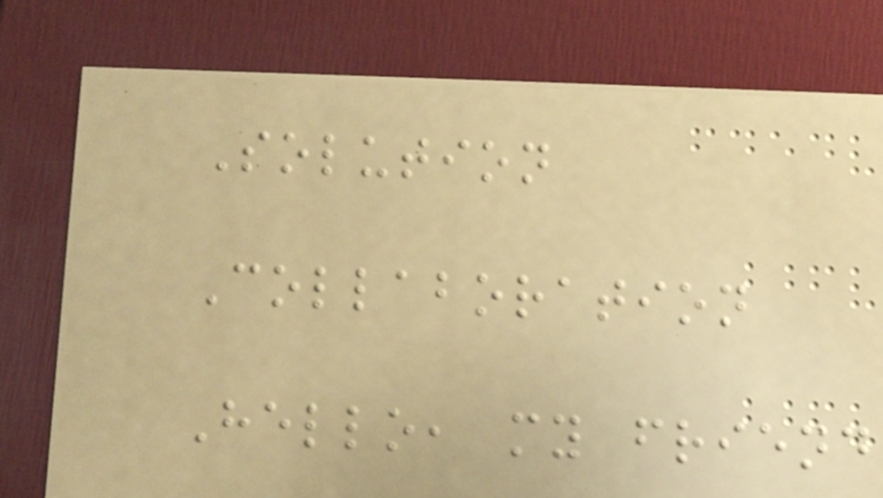Solution
Collaboration
Hello, my friend
